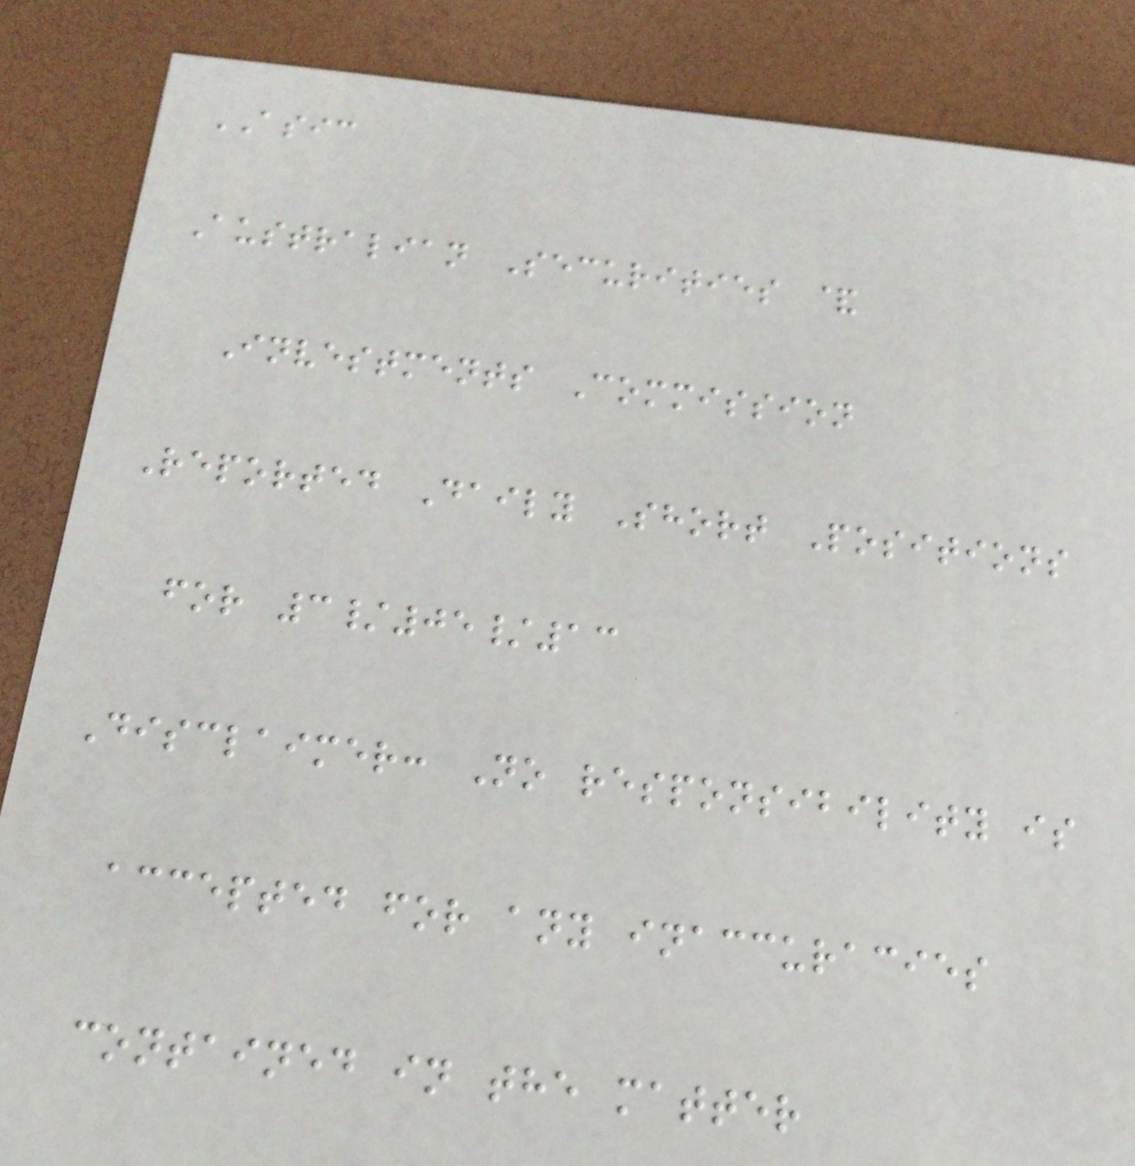ASIC
Australian Securities &
Investments Commission
Reported Daily Short Positions
for 3/05/13
Disclaimer: No responsibility is
accepted for any inaccuracies
contained in the matter
